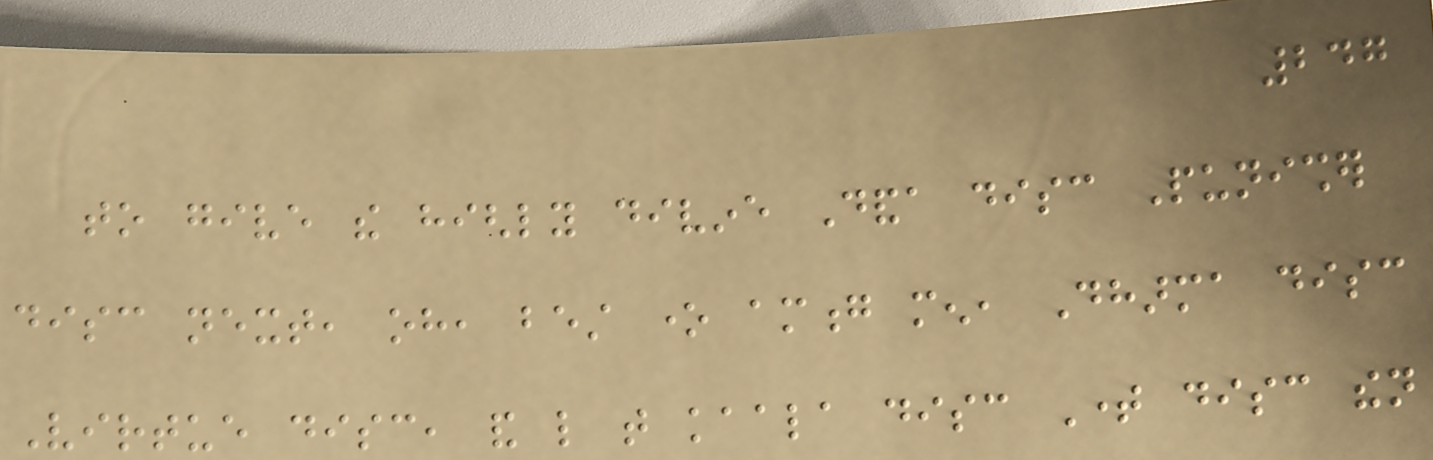247
to give the highly divine Danda disc Punisher
disc next, oh, best one among men, Dharma disc
Virtue disc, and like that kaala disc Time disc then
